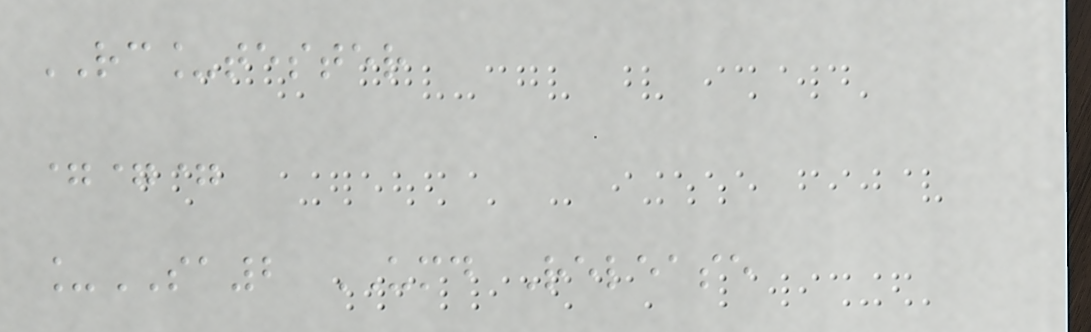RC_tester
===
_SA2 UMD Release
